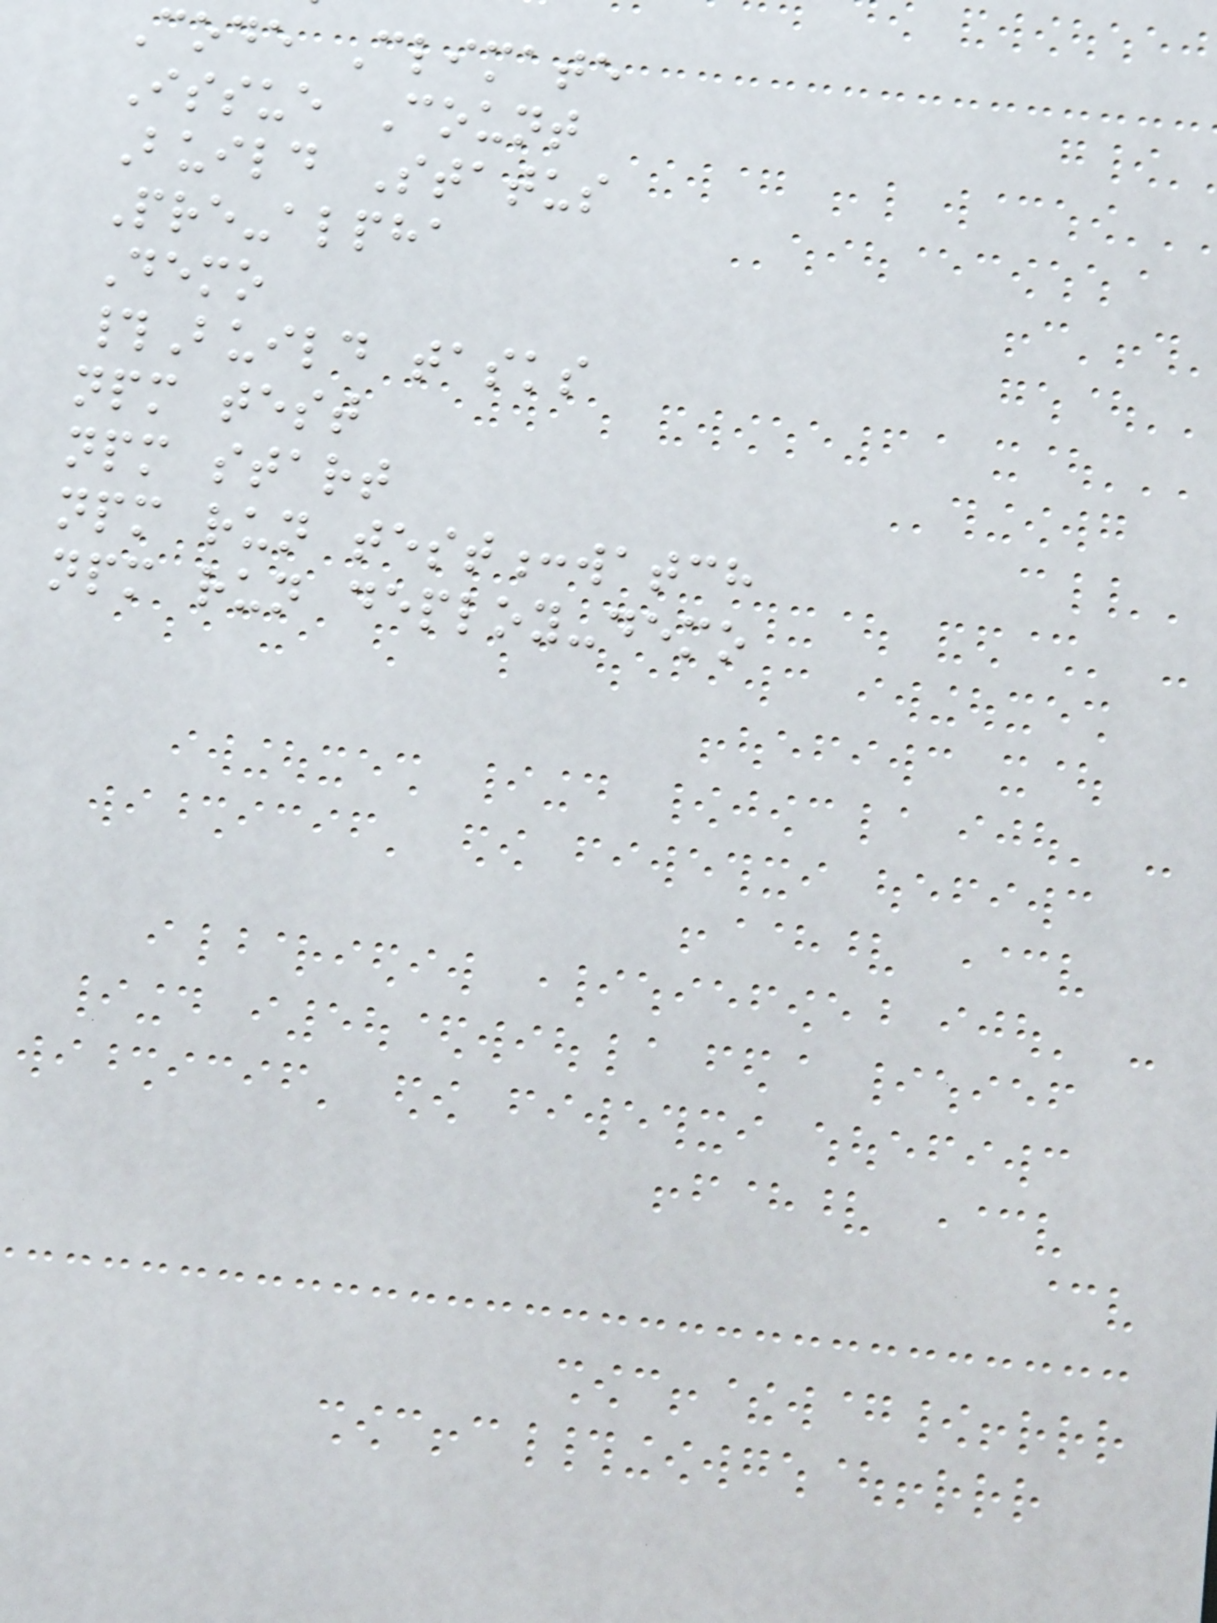Code Climate
Issue Count
Build Status
Pre-alpha
Demo
#Build tasks
npm test
npm start
npm run test:watch
npm run deploy-demo
